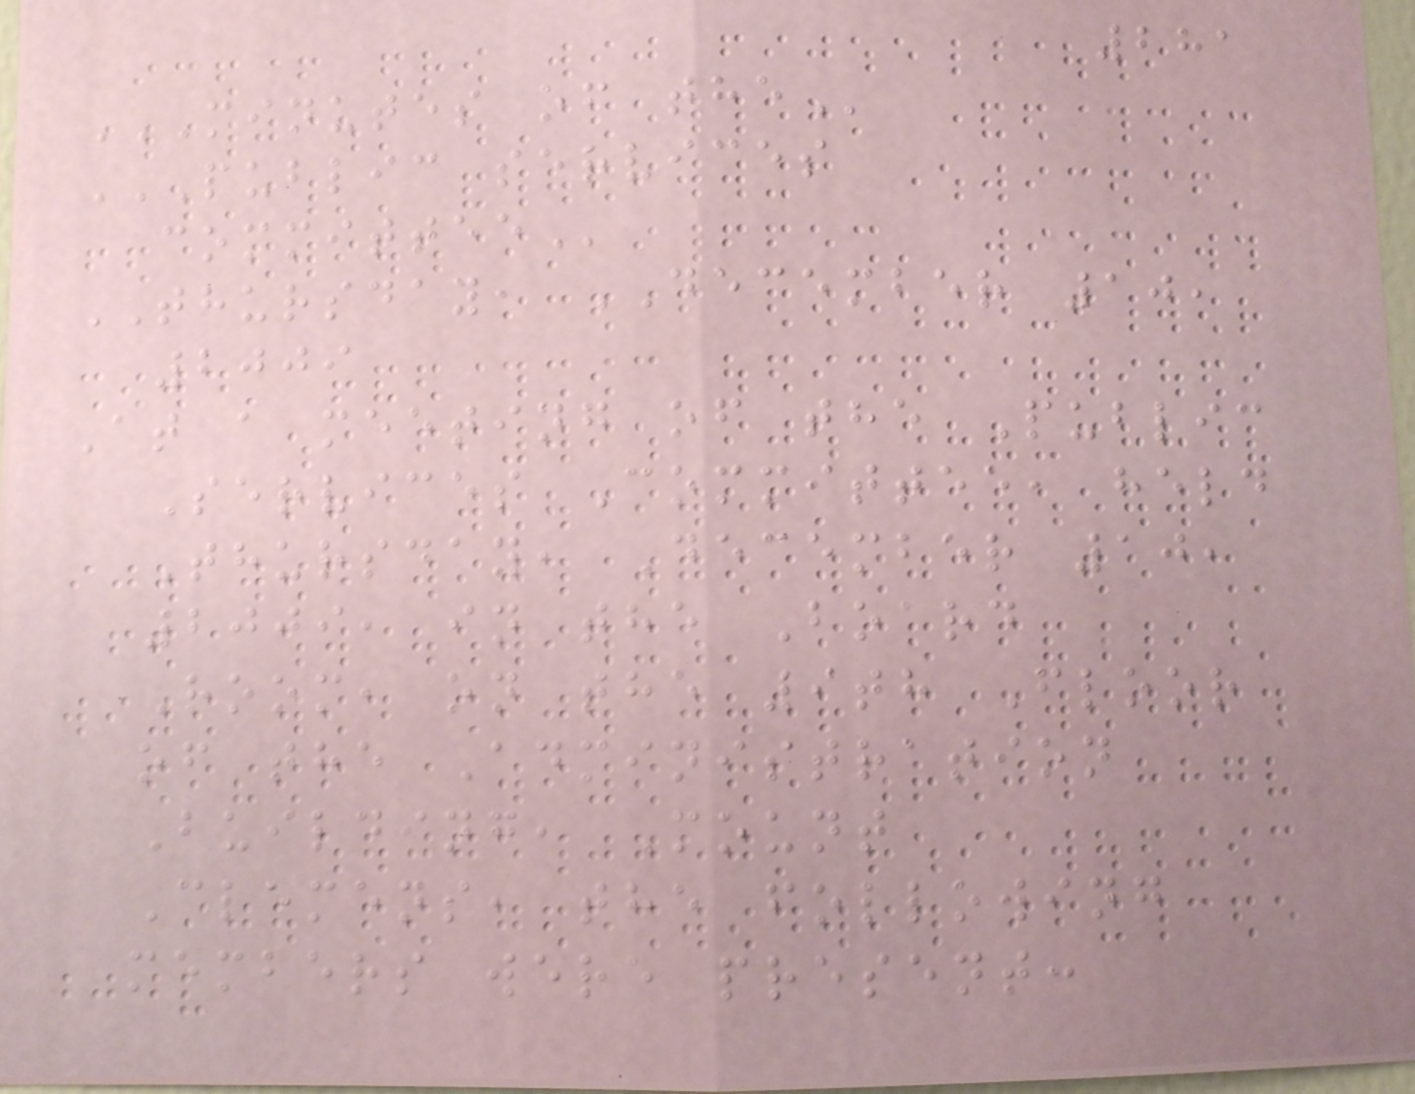281
MINUTES OF THE
PUBLIC SERVICES
COMMITTEE
THURSDAY, DECEMBER 10,
2009
At a meeting of the Public
Services Committee, held
Thursday, December 10,
2009, in the Board
Room, on the 9th Floor
of the Administration
Building, Mount
Clemens, the following
members were present:
